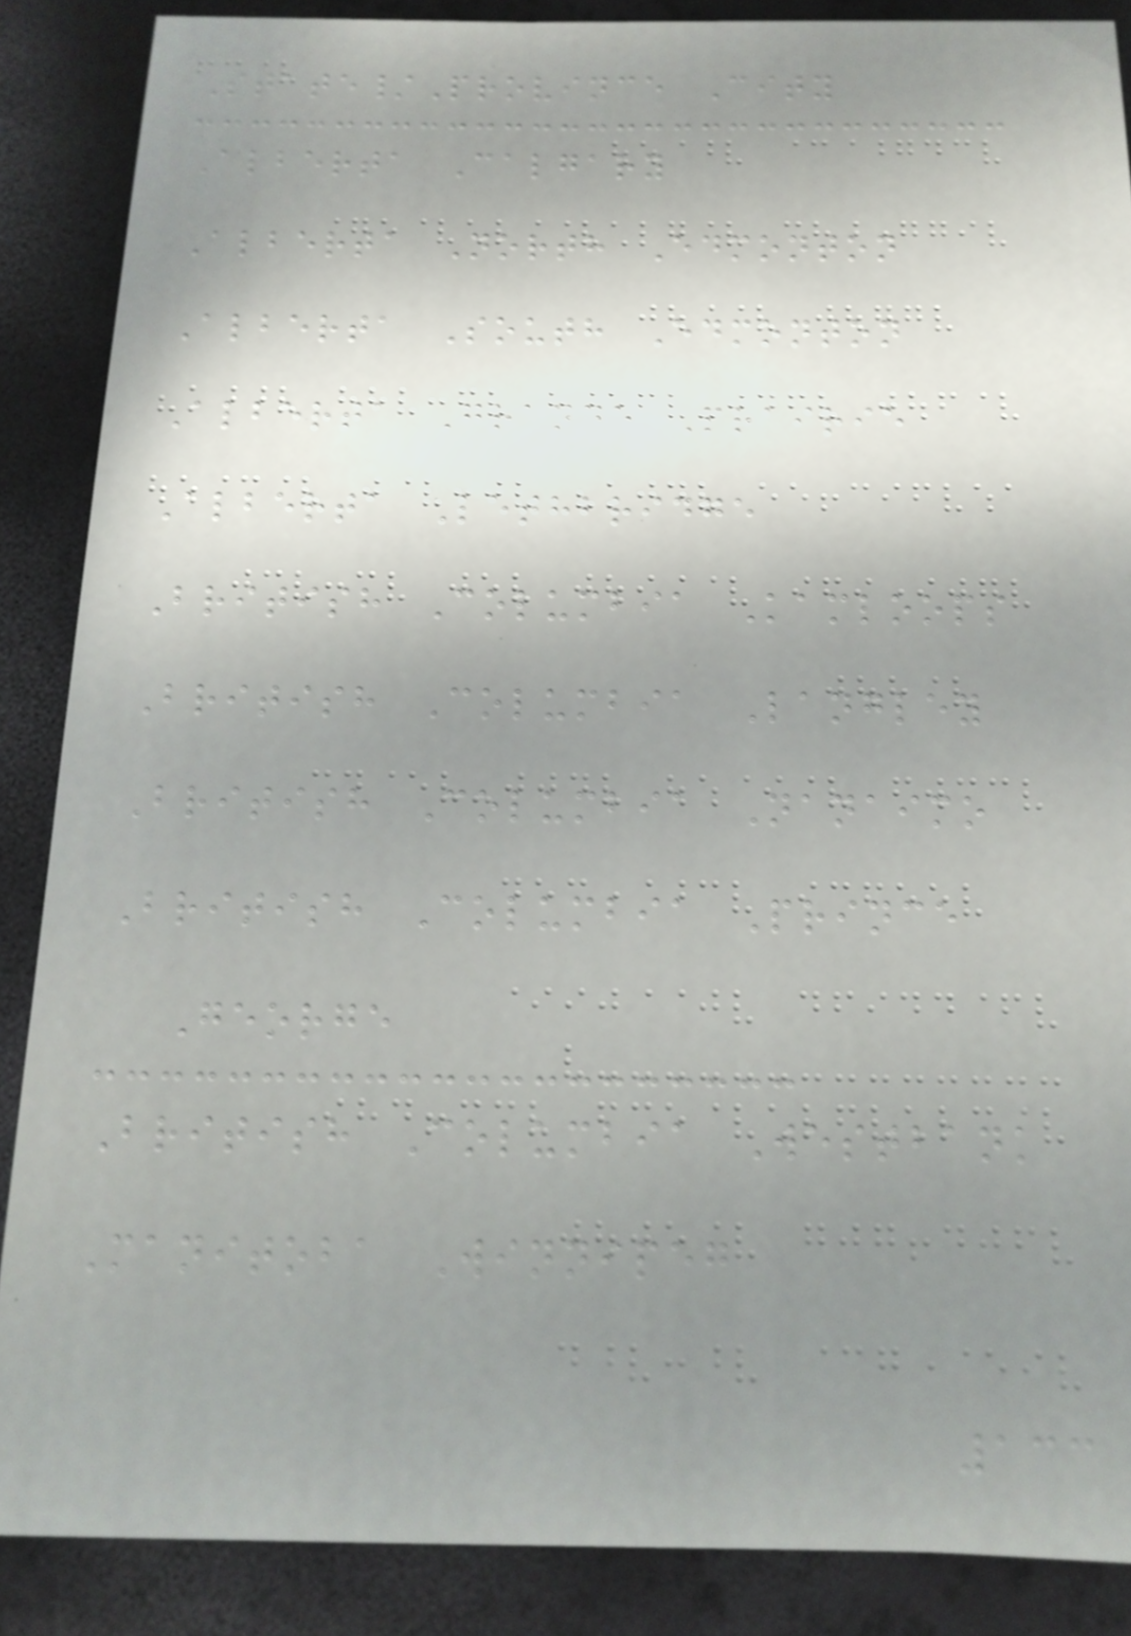State/Province City
Alberta Calgary
Alberta North Edmonton
Alberta South Edmonton
Alberta Grande Prairie
Alberta Lethbridge
British Columbia Kamloops
British Columbia Langley
British Columbia Nanaimo
British Columbia Prince
George
British Columbia Westbank
Manitoba Winnipeg
133
